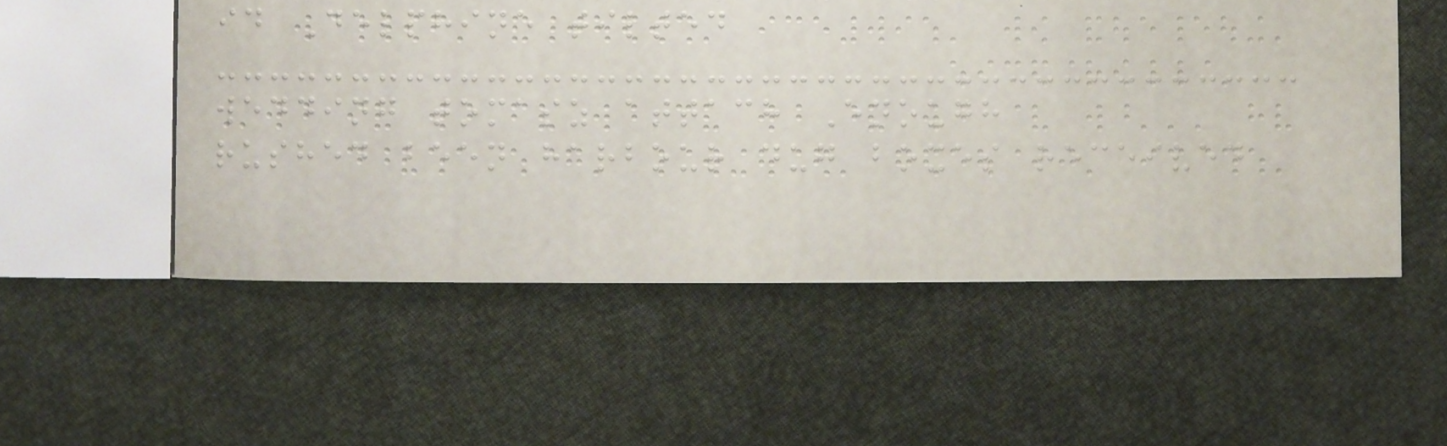id Delphine tilted
wedding tomasz attach Enough
rushed been harbour dug boxes received
